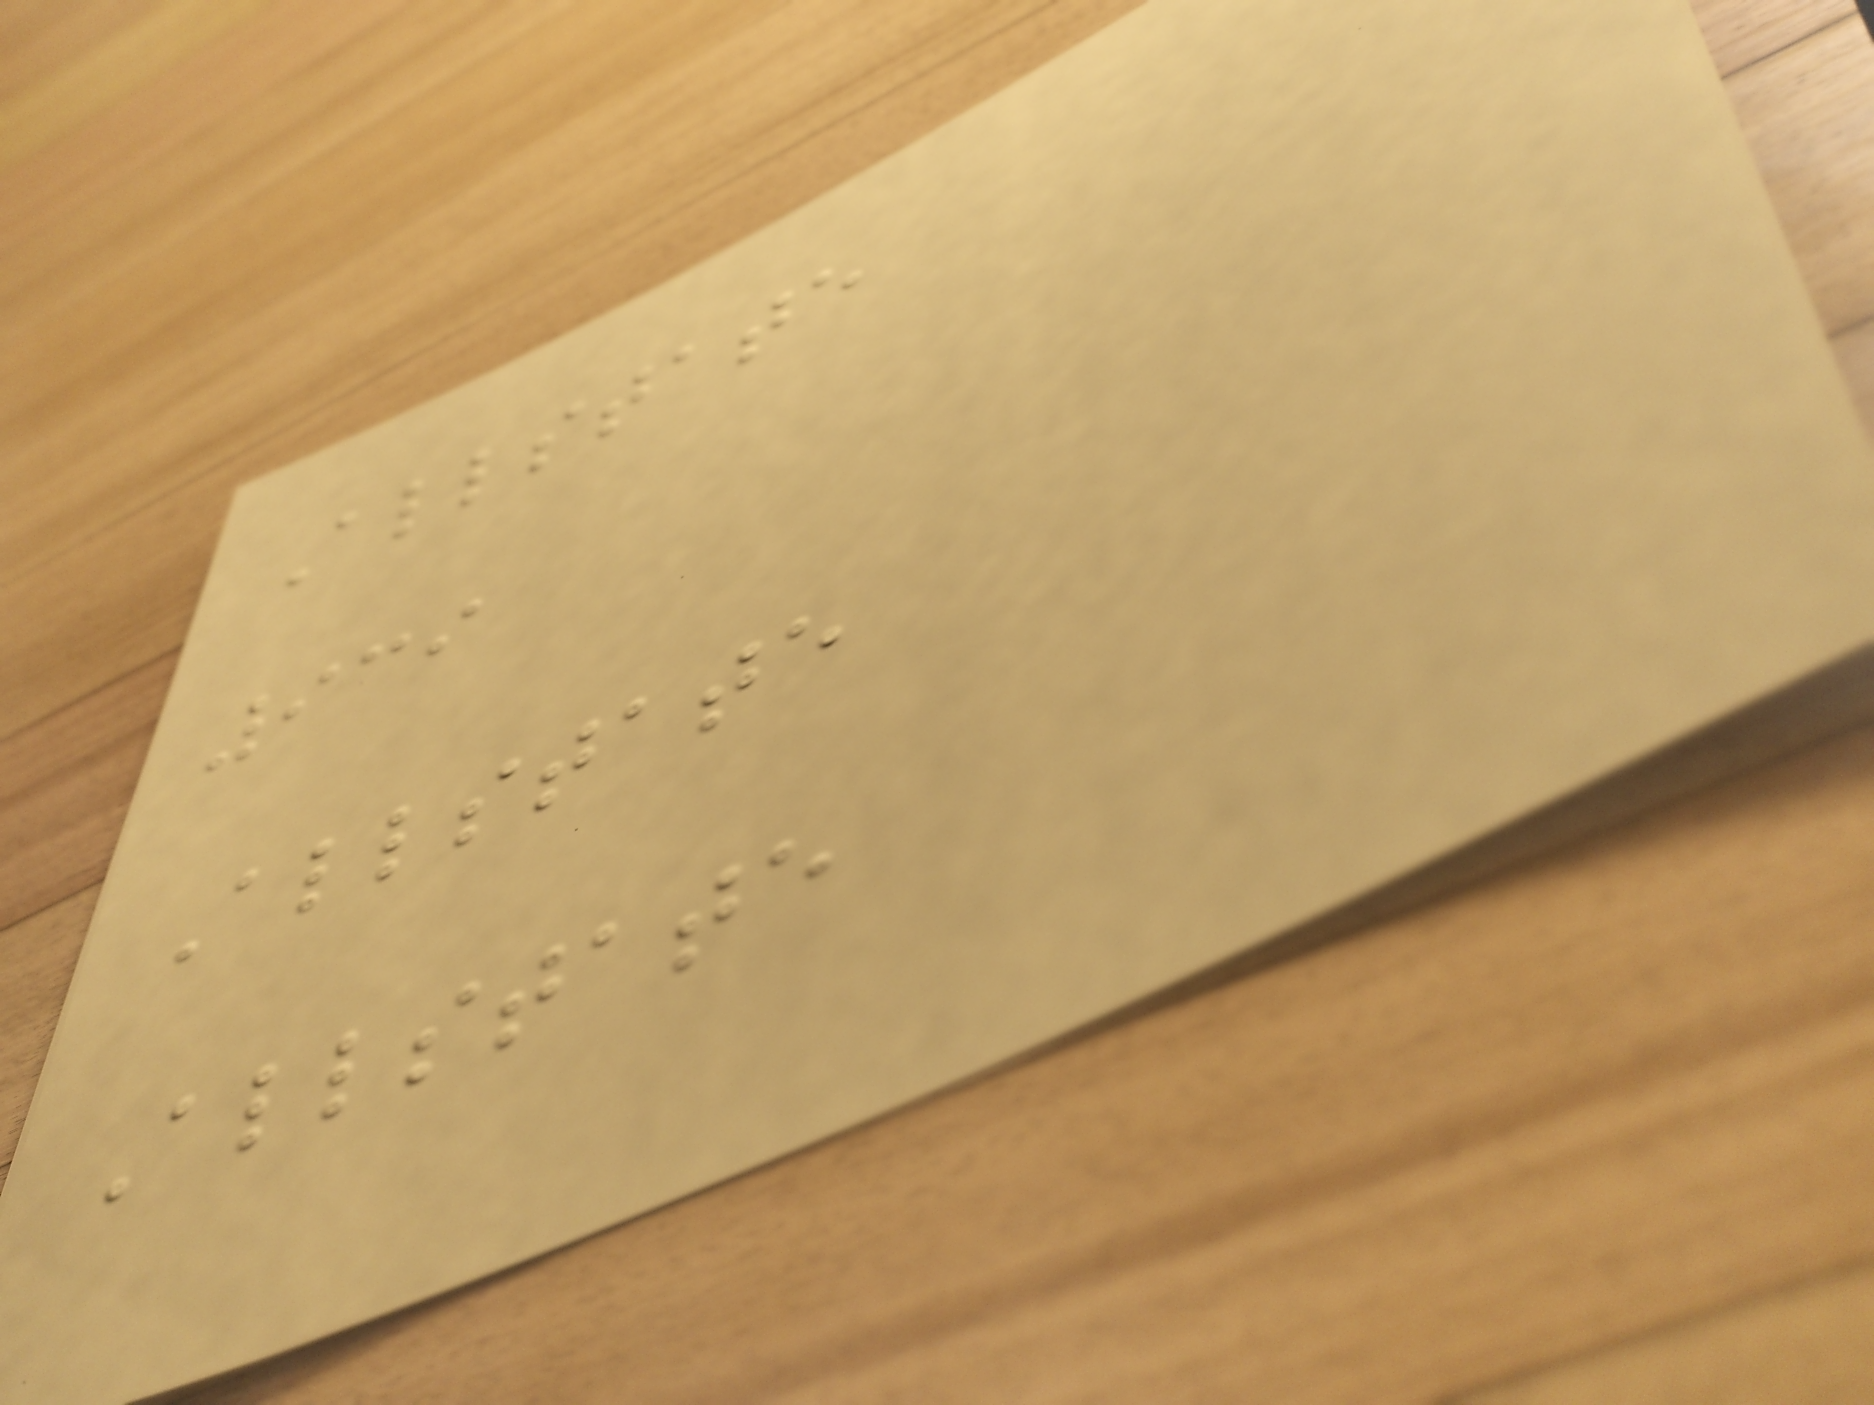Allstate
939
Allstate
Allstate
